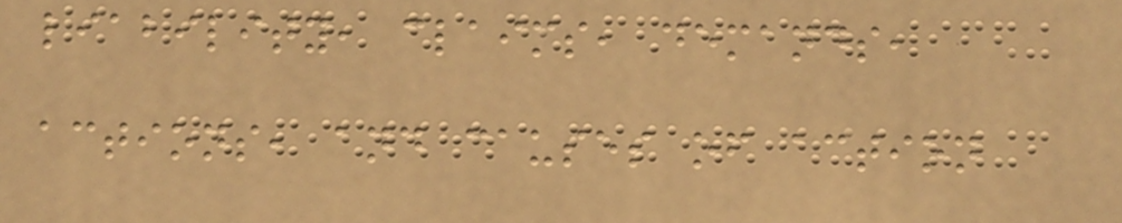liability, claims, demands,
actions, and causes of action
